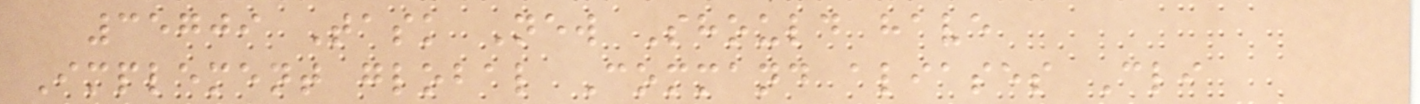35709 Task New Should have
Implement global Command aliases Cli
